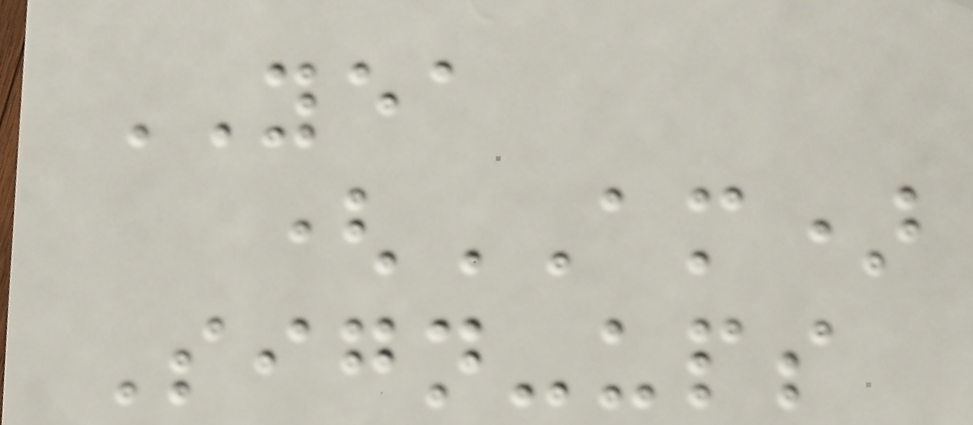YEA
(AM)
Sign-ups
